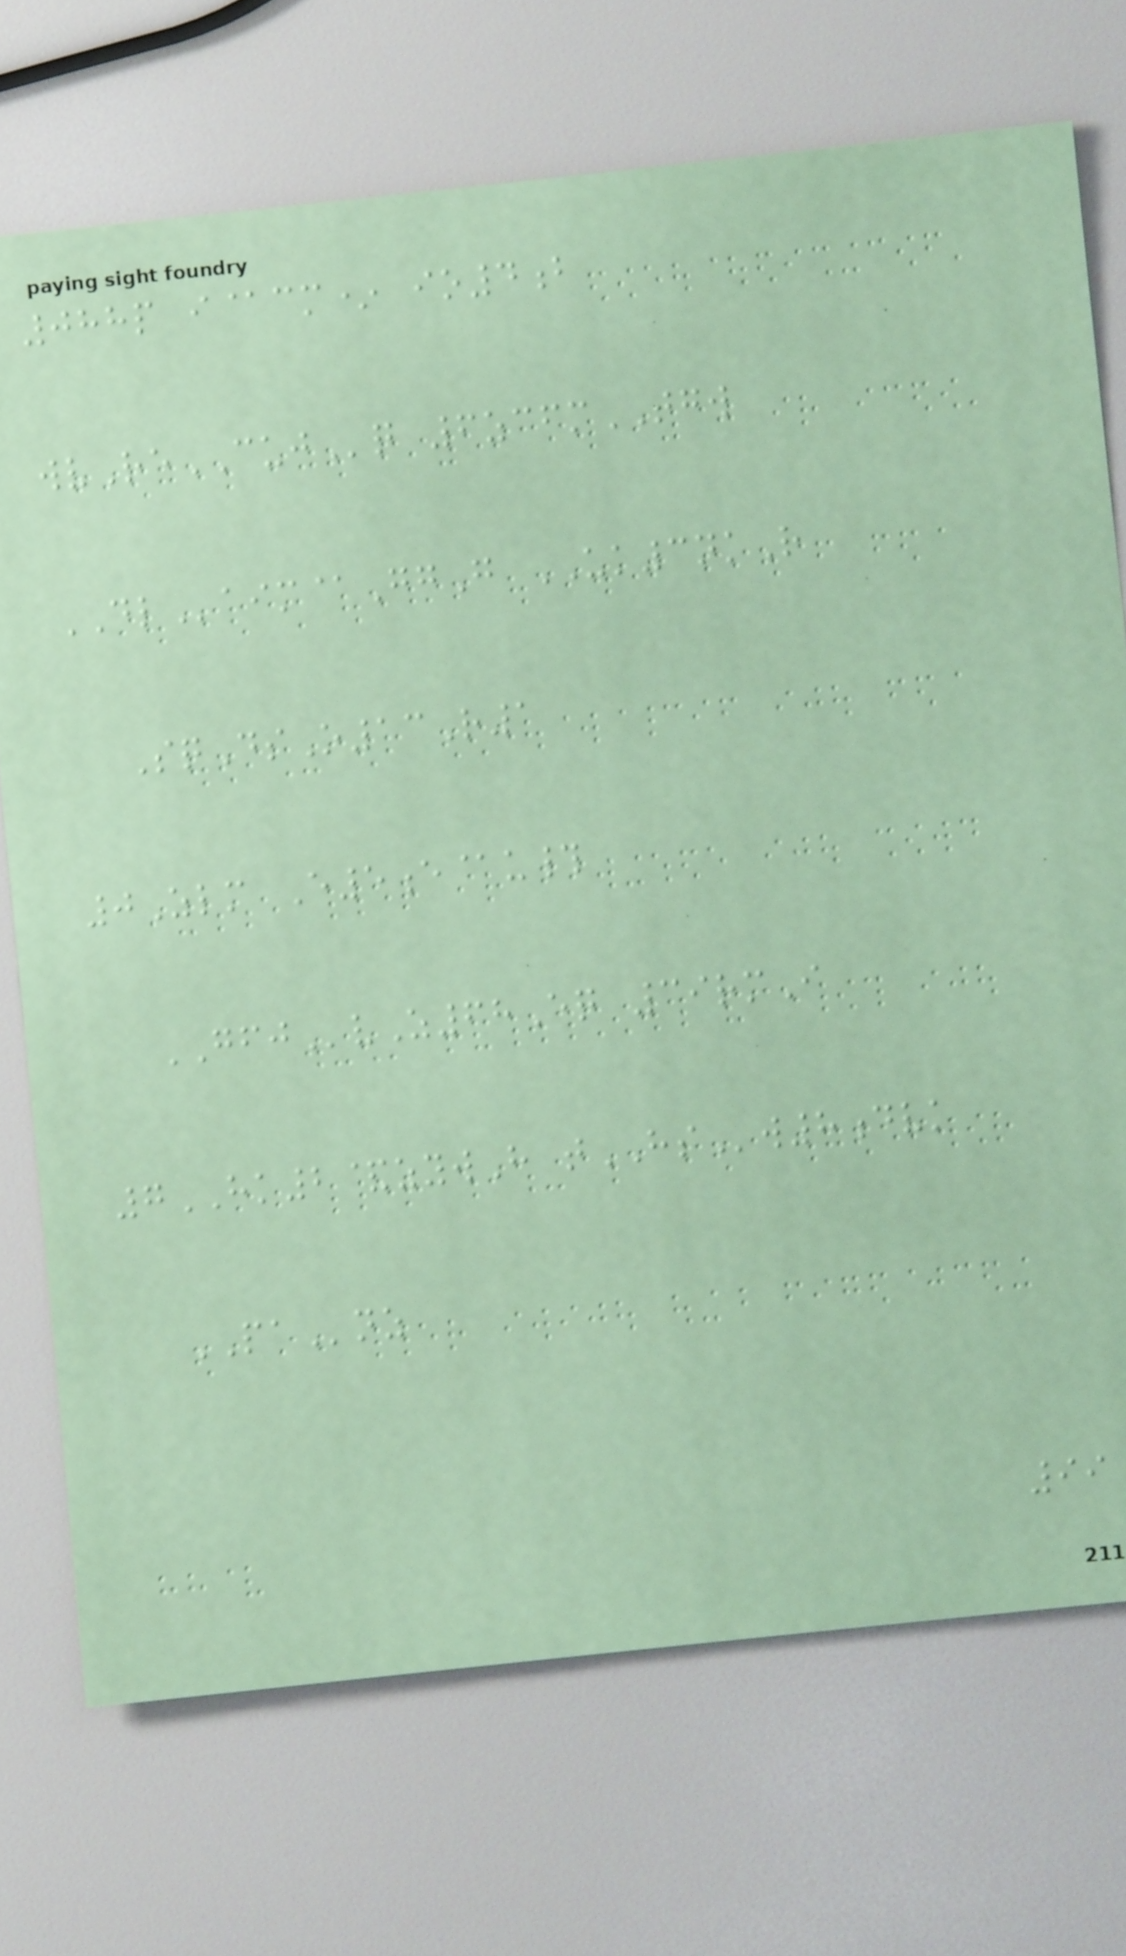088p i@cm* io4b
wvReCUJq 6zcfmTGW
DLaim@GgG UK3nkR
SqDsO13R1
0Zlm E5e@u#
GFJvZ68Eq 39rmI
7HK2&zywH tHSw8dvk
PAnz
99
